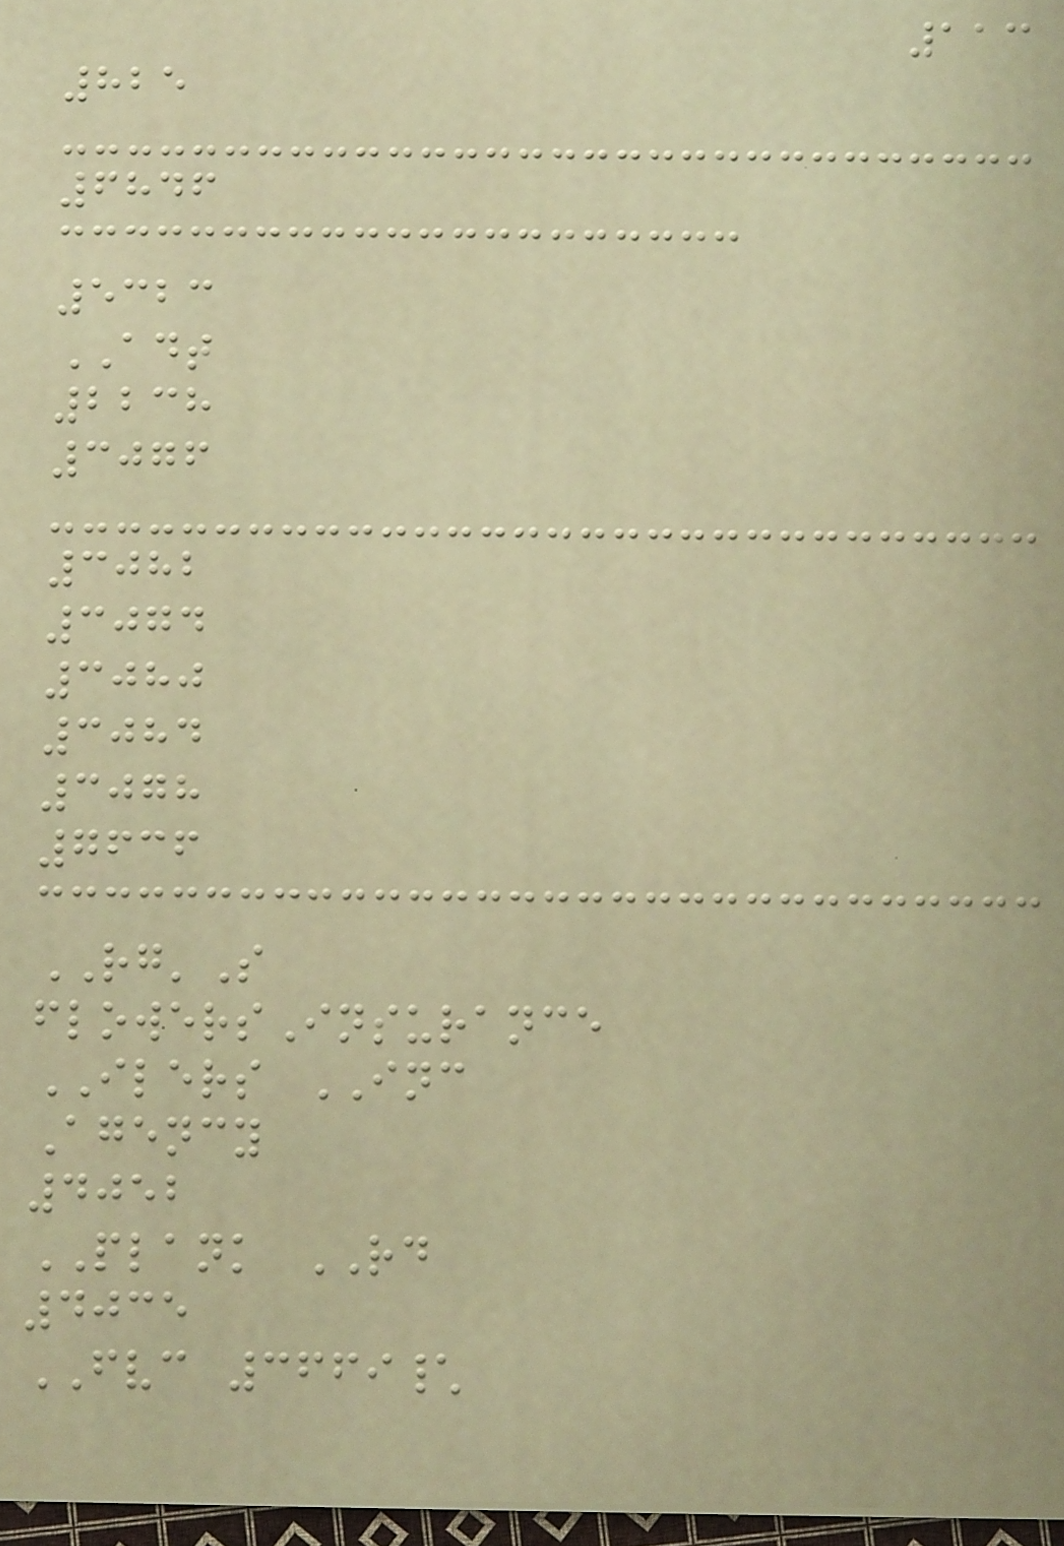113
825
6846
5323
ADT
2238
3076
3082
3074
3080
3084
3078
7636
RG'S
flowersInsurance
ILERS INC
Agency
4052
PLANK RD
4035
FVC 3669\
